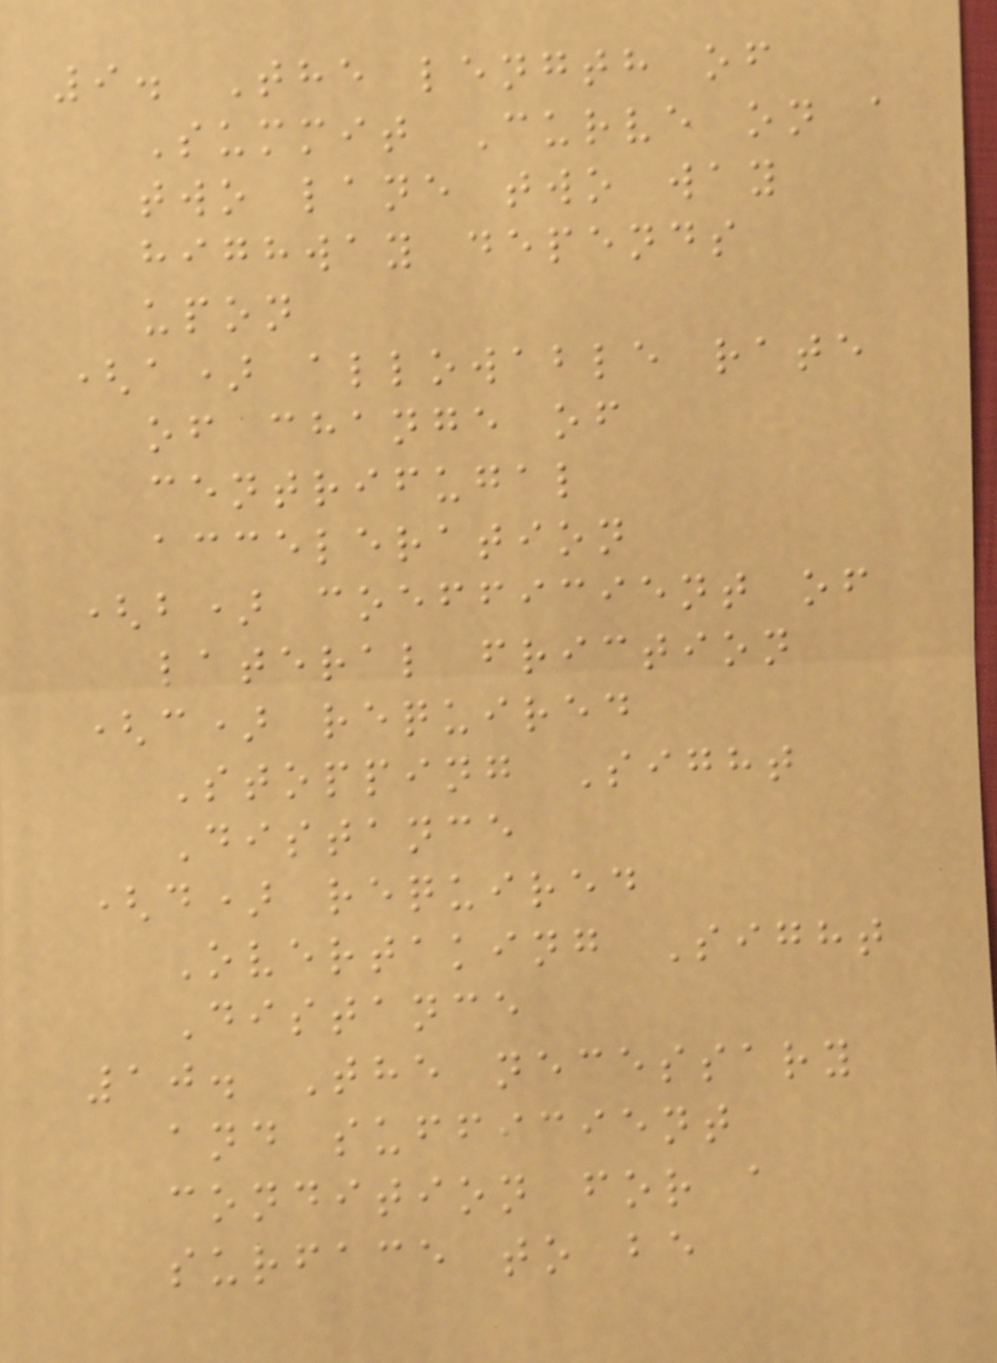9. The length of
Summit Curve on a
two lane two way
highway depends
upon
(a) allowable rate
of change of
centrifugal
acceleration
(b) coefficient of
lateral friction
(c) required
Stopping Sight
Distance
(d) required
Overtaking Sight
Distance
10. The necessary
and sufficient
condition for a
surface to be
